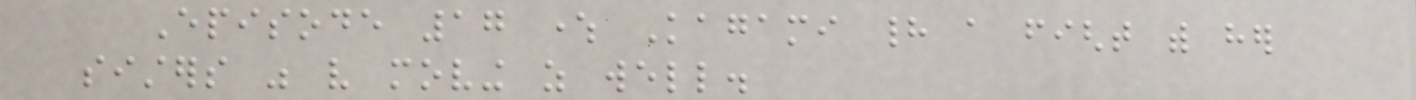Episode 17 where Kagami had a fight with her
sisters was very moving as well.
